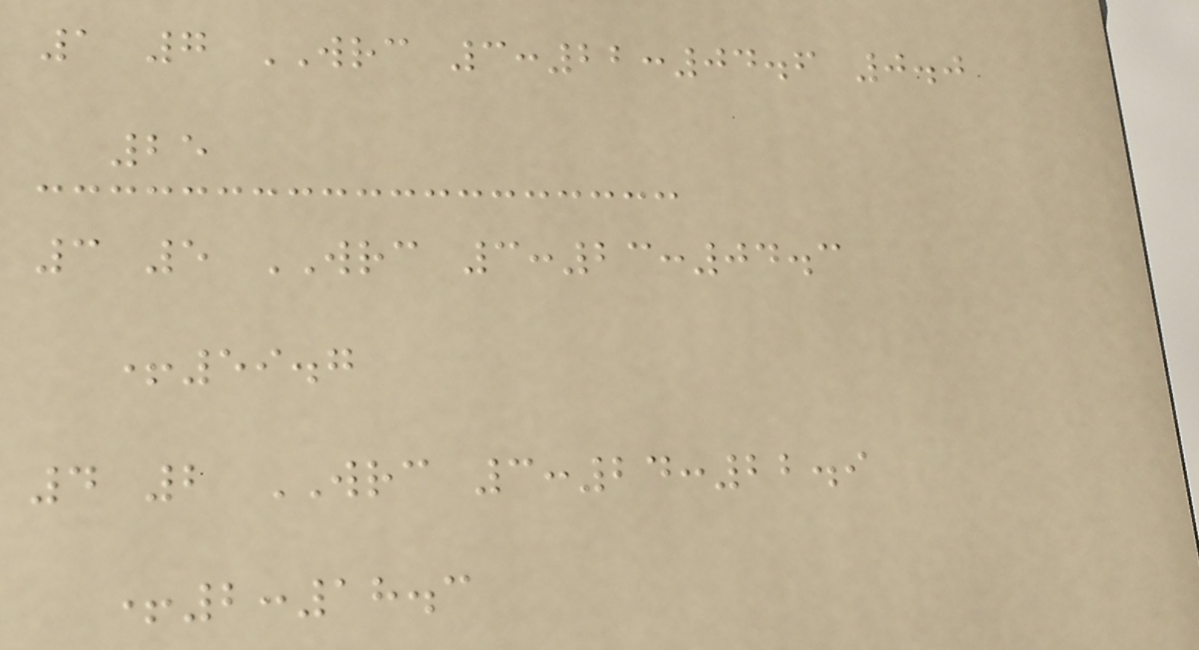1 7 WRC 3:22:04.6 0.0
25
3 5 WRC 3:23:04.3
+59.7
4 2 WRC 3:24:22.9
+2:18.3
